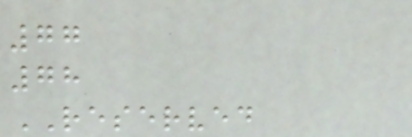77
78
RESERVED
